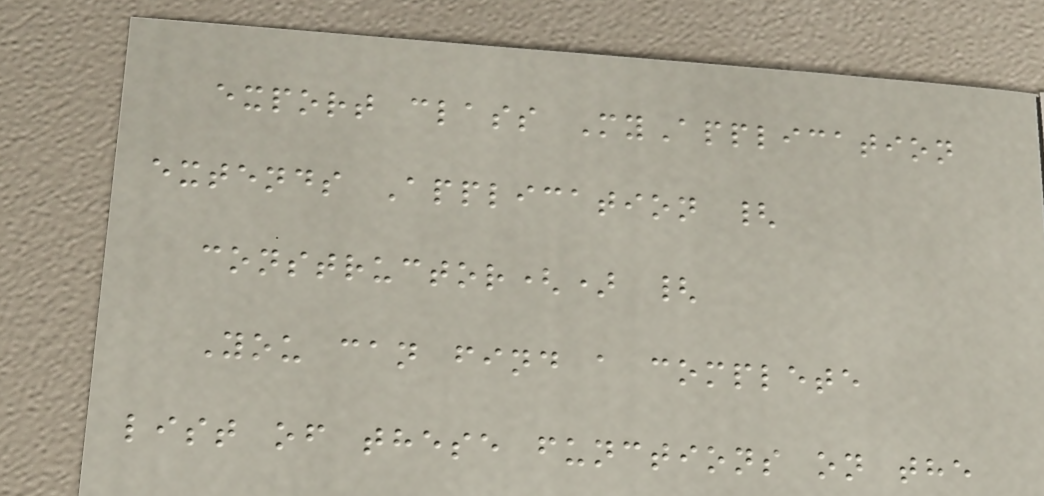export class MyApplication
extends Application {
constructor() {
You can find a complete
list of these functions on the
